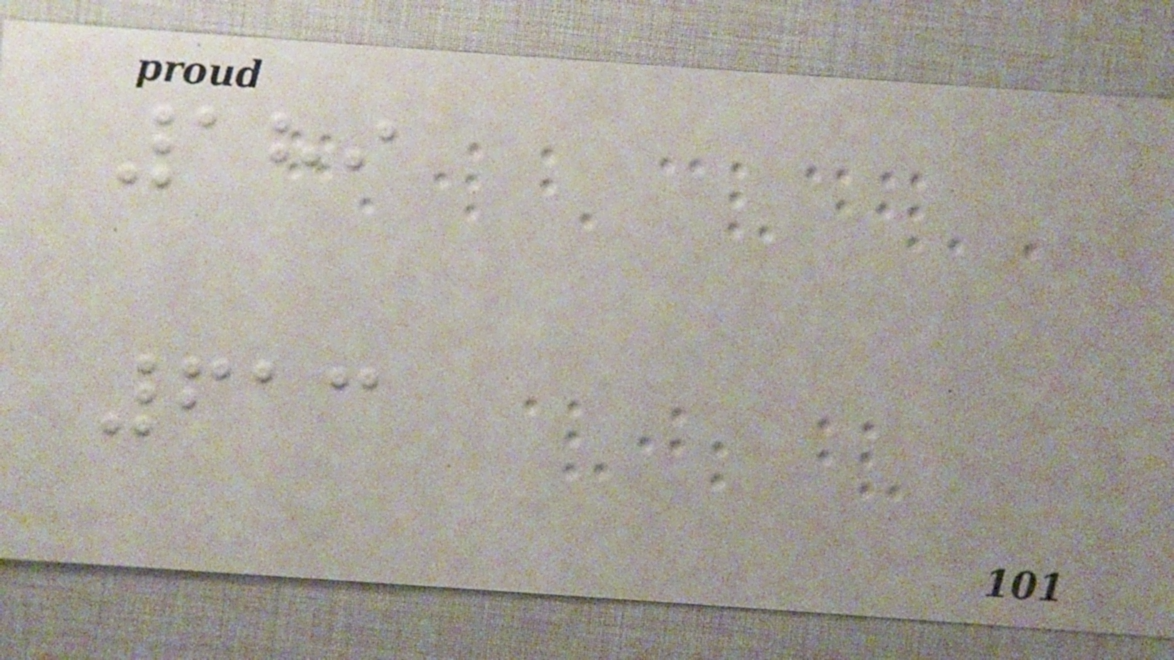189
613
